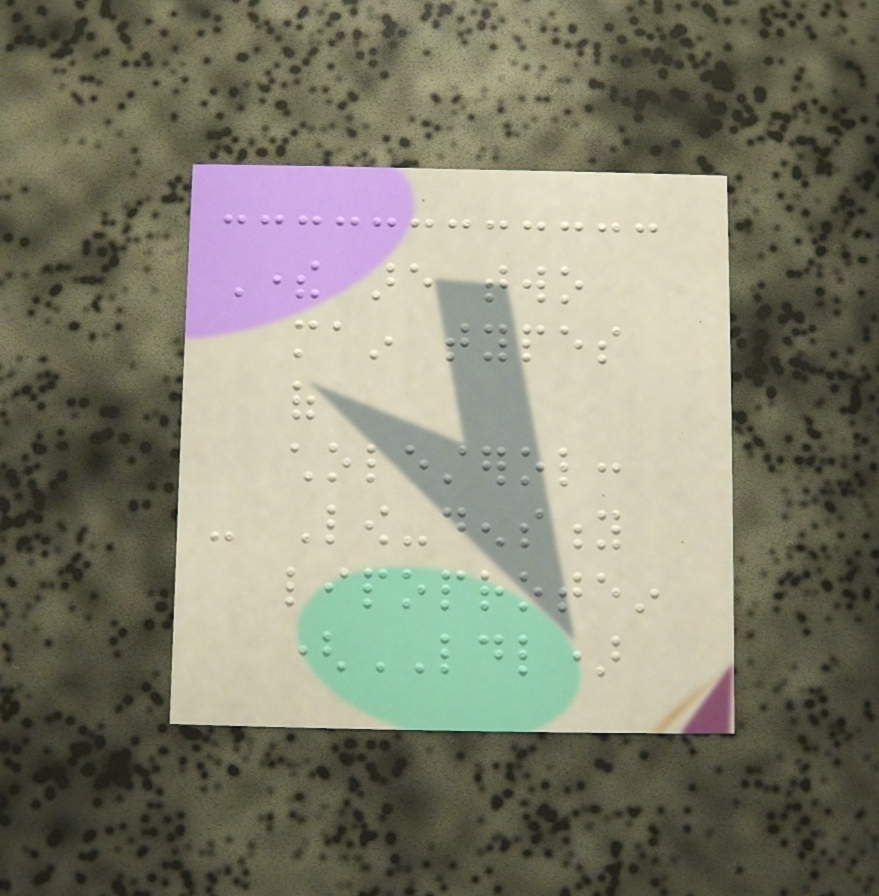There are two
main types
of
cholesterol:
- Low-density
lipoprotein
(LDL)
